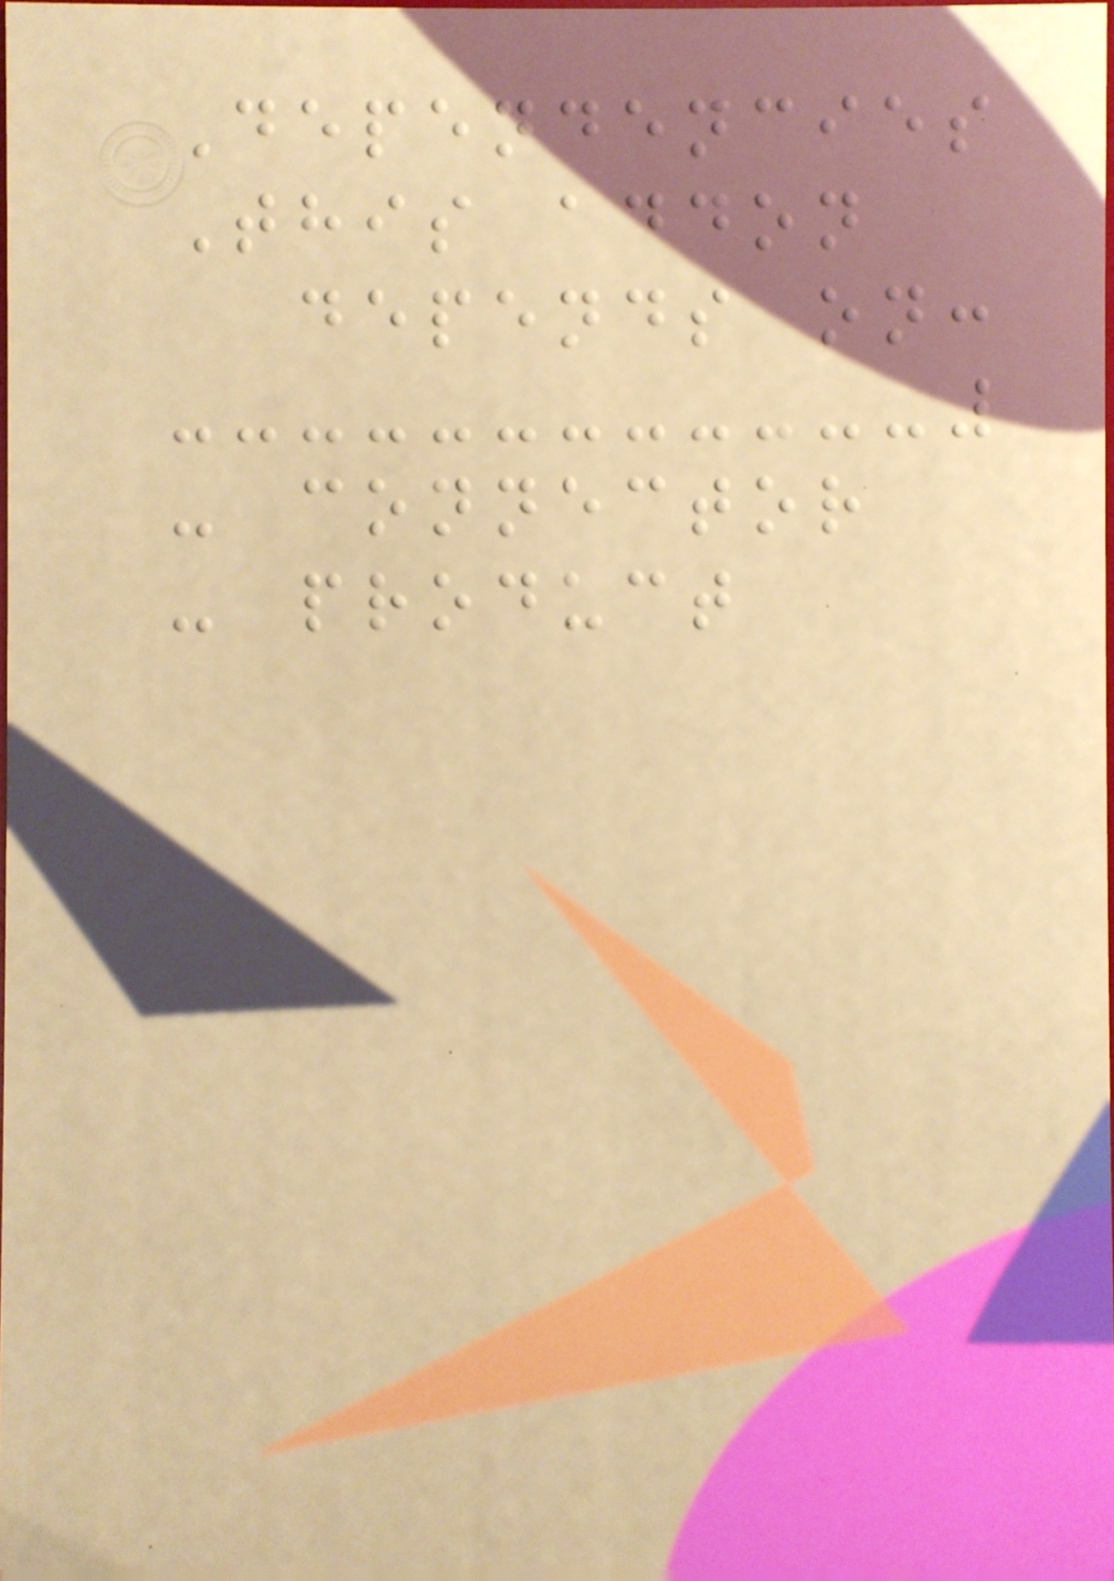Dependencies
This addon
depends on:
- connector
- product
